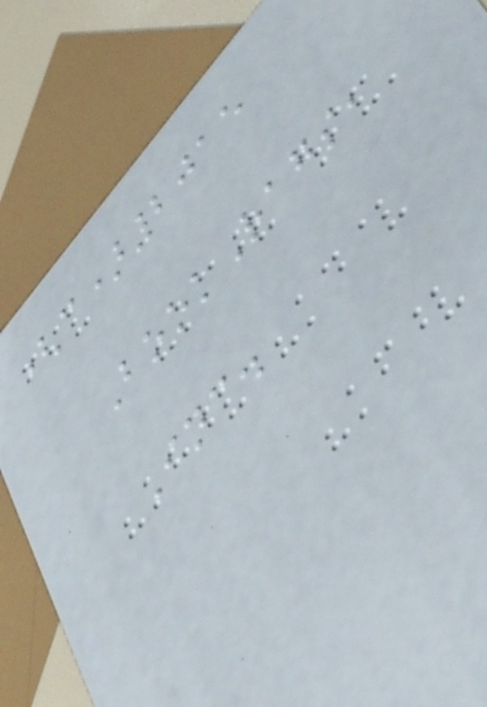(c)2015
BookRags,
Inc.
